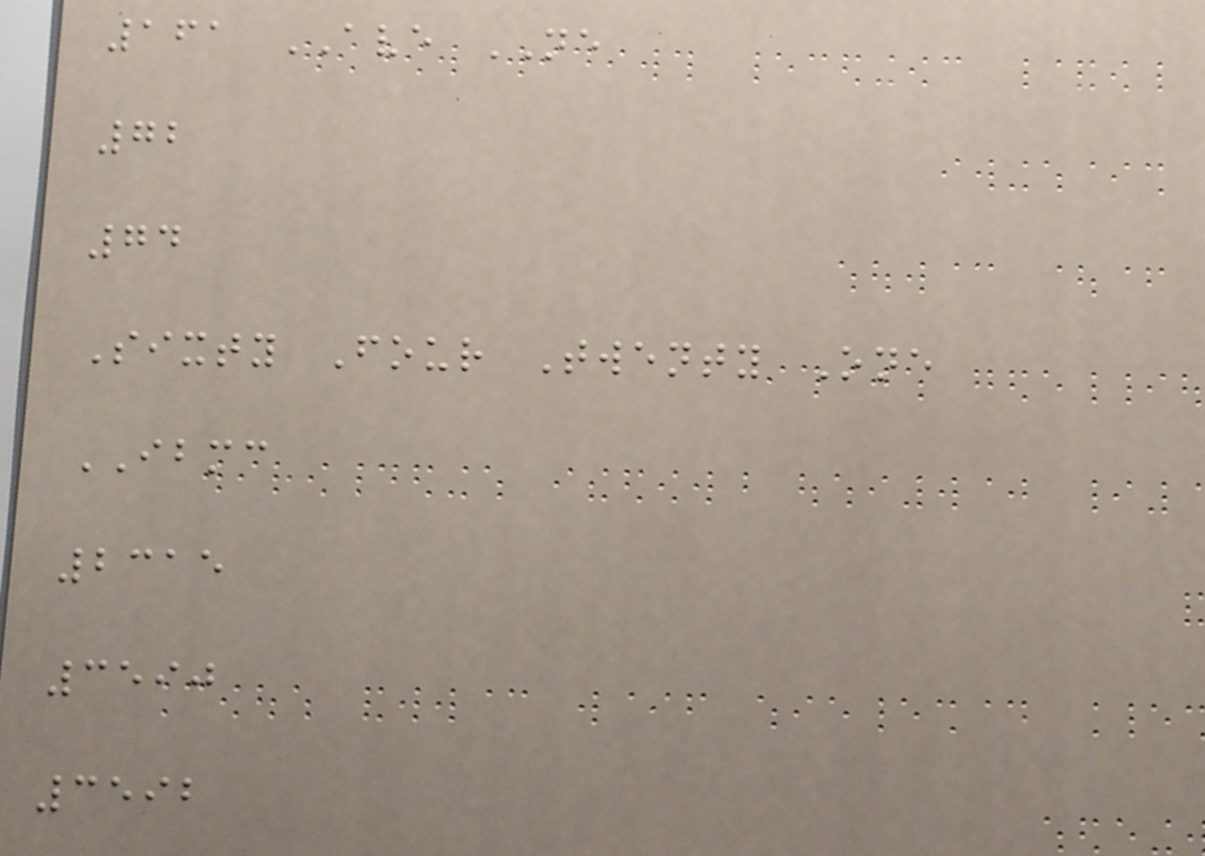161 AVE NE
72
74
Sixty Four Twenty One
IBMC
2315
3590
3592
